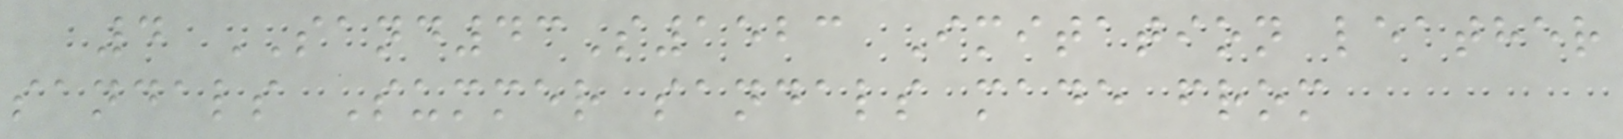4 SAND43S1523 Imitation leather
sandals Summer sandals made from
